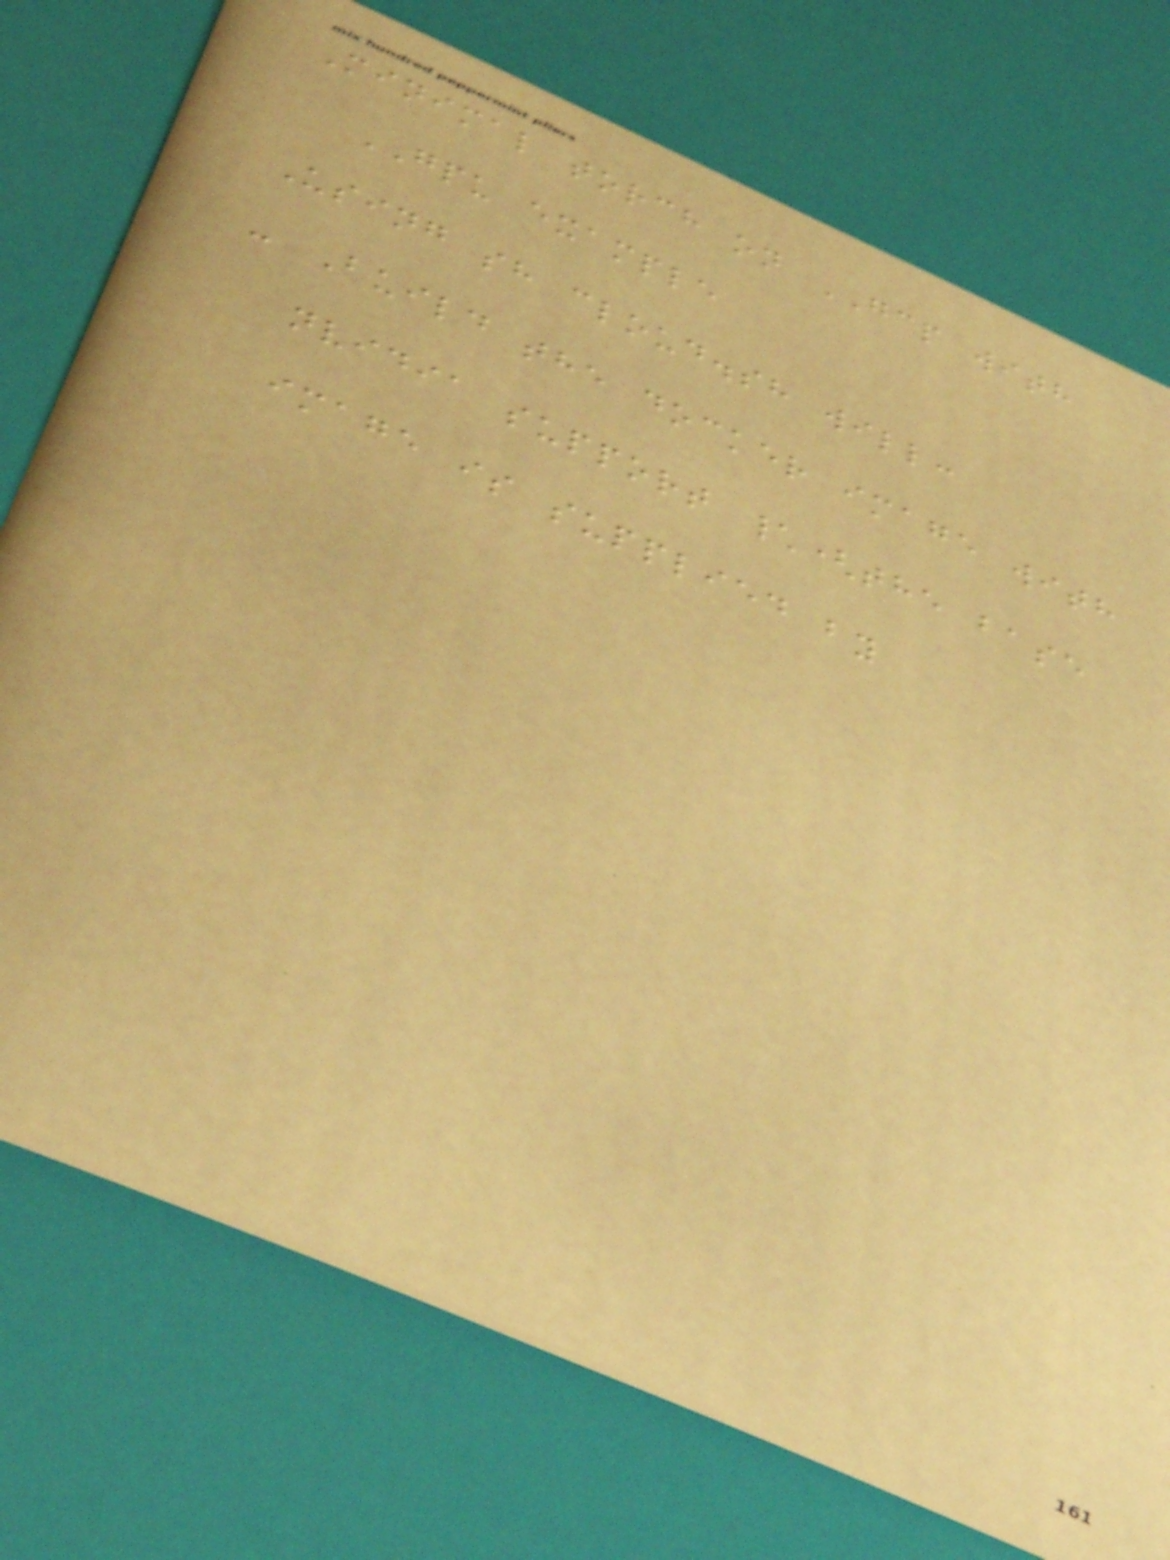Minimal torch on GCP with
GPU example
Using sh cloud.sh will:
- Build the docker image with
nvidia support \(the base
image is supplied by
